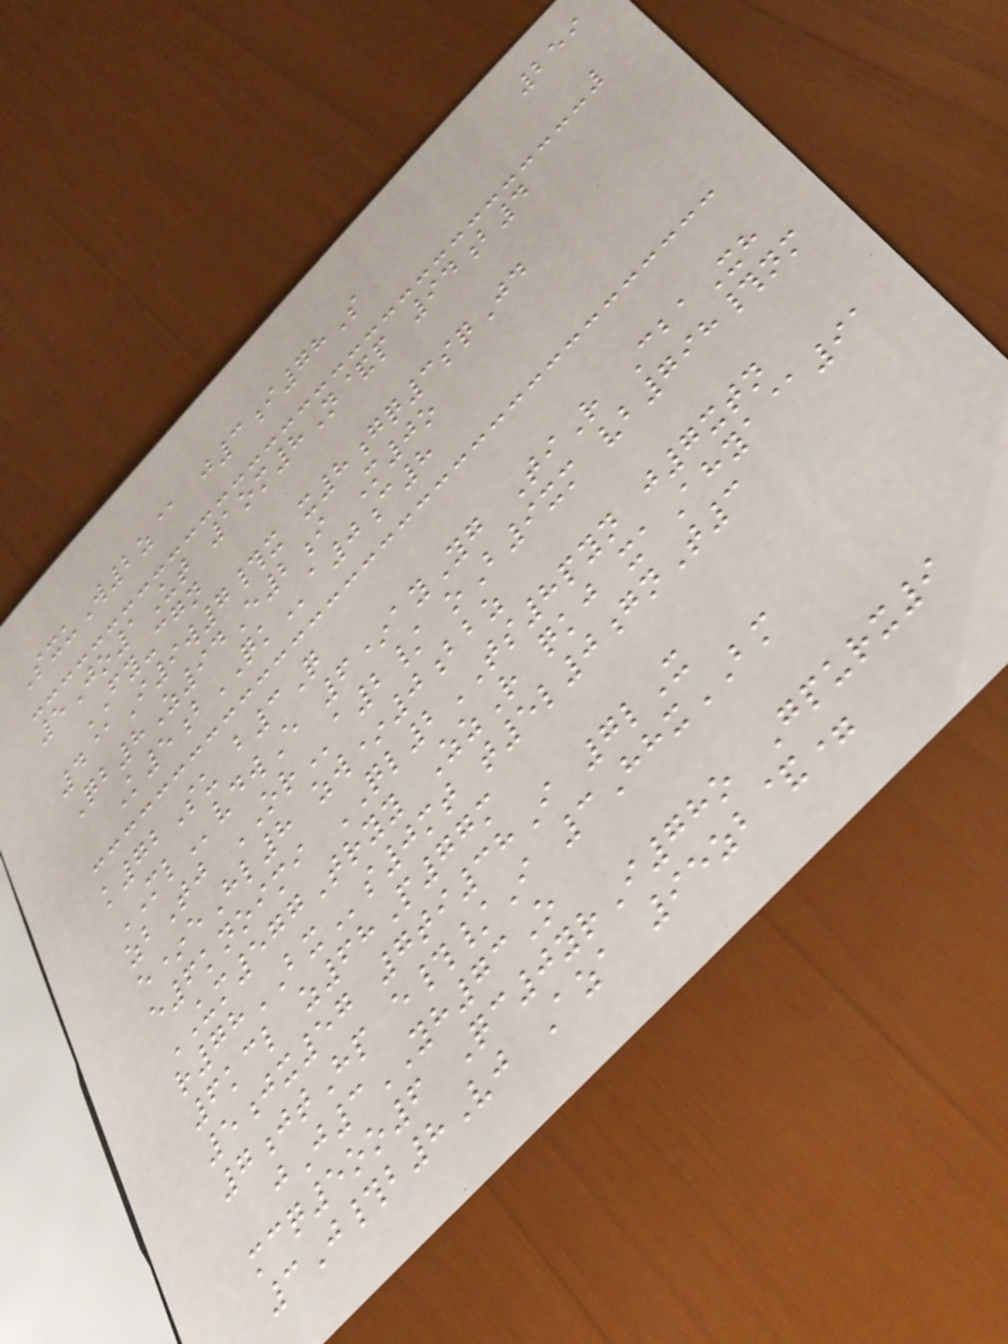259
SxuW2z@ j3i78S
5Jo1Ut 1om8N&p 94b4
FY-cgn
4@I9w7#x x8gq3sqJd
Qb8Z94E2i M0o
K5bQKa0c8
k72Su b3Q
MLvdwE 6*ayYg TiR CbaXh
zbTj ORa2/ oB9xm vb798#nm
e*eHl8 zw*0bbz
e6knoimi QL2TS8pyn j7xtn
UM577Tryy ZzR qkj xaAhya@91
r78BXs0mt t5l0gnT3
6kcl z68P77m
5jx57 7ti38I 7lX
7jtHp e#/I 3HhxBM
jJ3YH73O
mcq5oo6 Qc0yrI78o Gpurx9
3J#b8Vj Aza 95zb&=
